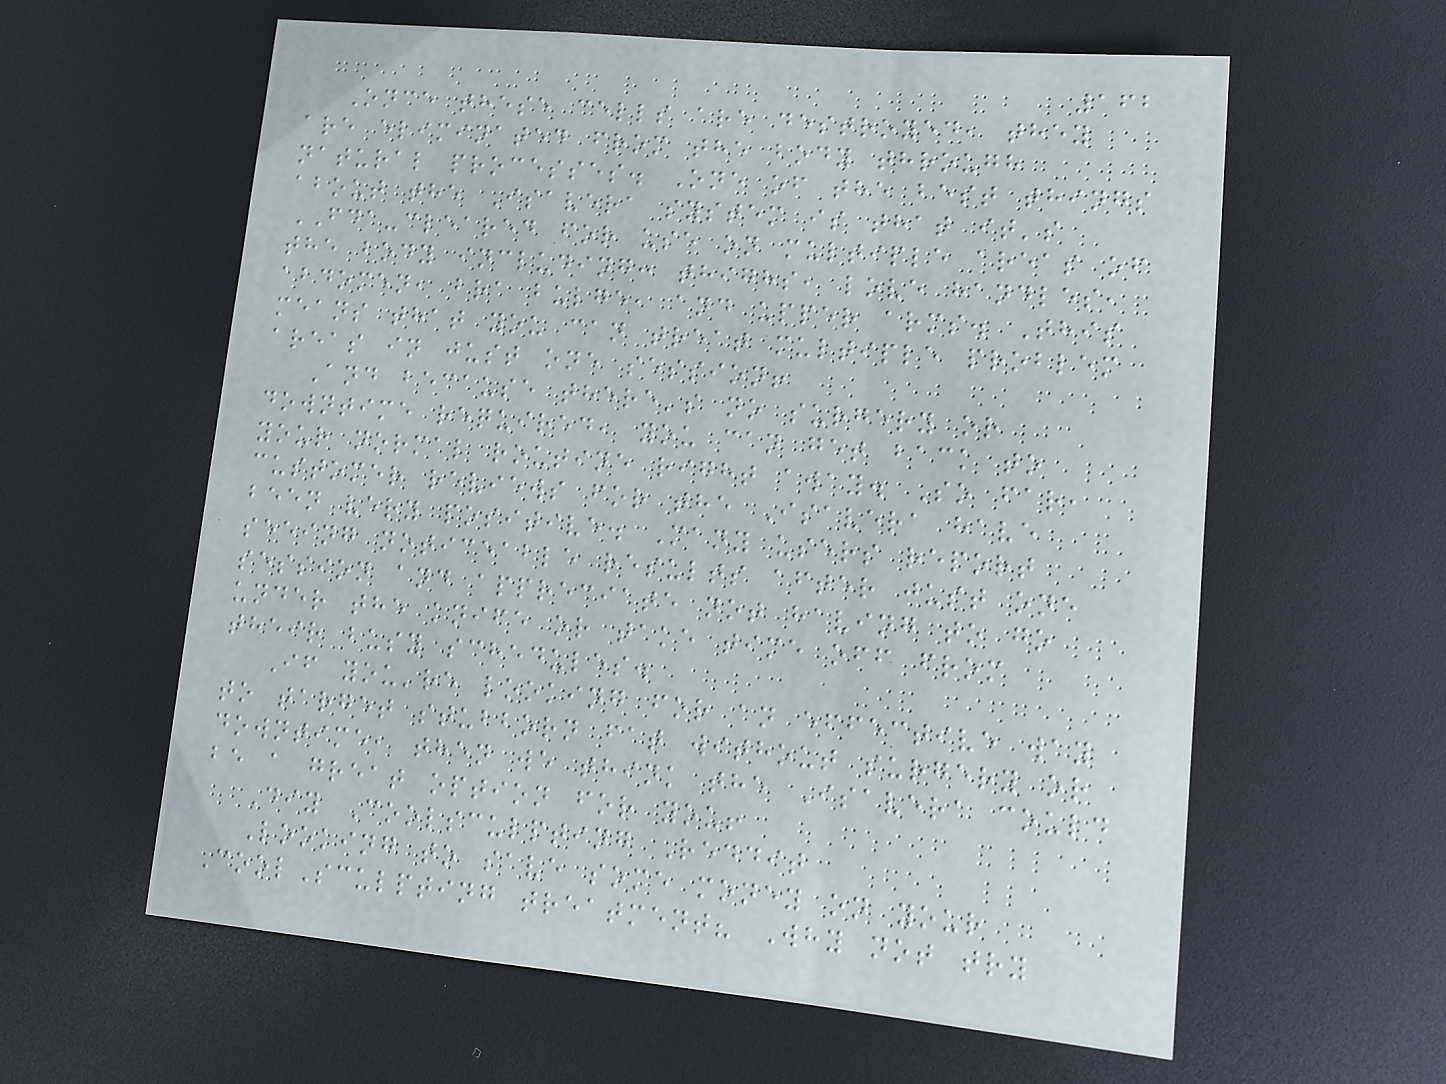162
Once these cells are destroyed, they
are eliminated from the body through
natural processes. One of the best things
about the Isavera system is that it's
FDA-cleared for use on multiple areas of
the body including: thighs, love handles,
abdomen, bra bulge, and upper arms. This
means that you can treat multiple problem
areas in just one session!
And because there's no surgery or
downtime required, you can get back to
your normal routine right away. So far,
customer reviews for the Isavera have
been very positive. Many users report
seeing noticeable results after just one
session and appreciate not having to go
under the knife or take time off from
their busy schedules.
If you're looking for an effective way
to target stubborn fat without surgery or
downtime, then we think the Isavera could
be a great option for you!
Diy Coolsculpting Reddit
Looking to save some money on your
CoolSculpting treatment? Why not try
